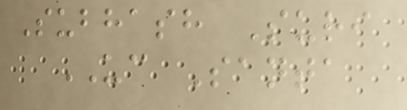Subhash Suri
UC Santa
